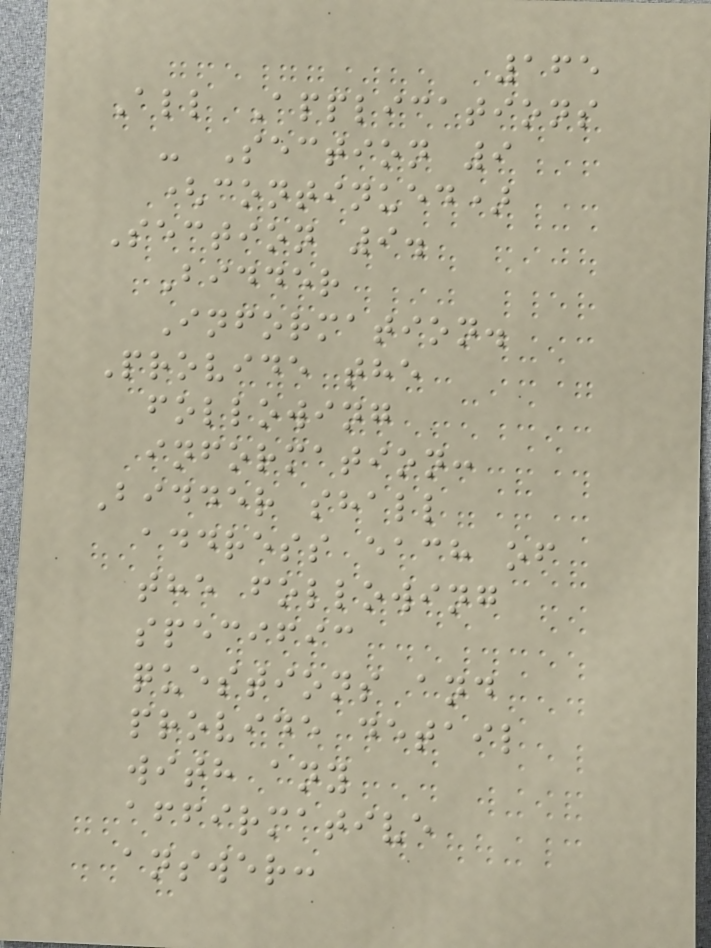165
All Applications
- Section 9
(continued)
Section 9.
Bidder
Information.
Provide the
following
information:
Bidder shall
address each of
the following
specific
questions and
provide detail
with any
affirmative
answer:
